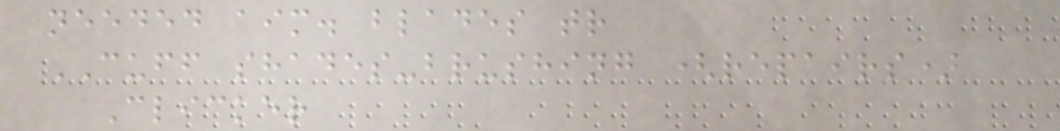needed aim. blades tr
CUFF shades-brushing (repairs)
Clicker
